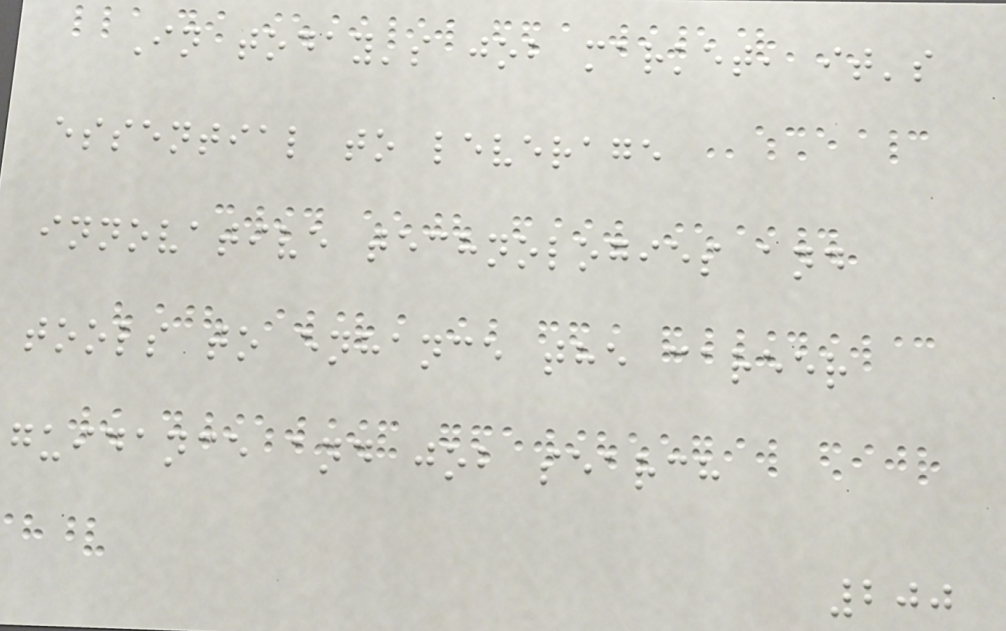In today's job market, it's
essential to leverage
innovative technologies and
tools to enhance the career
guidance and job search
200
